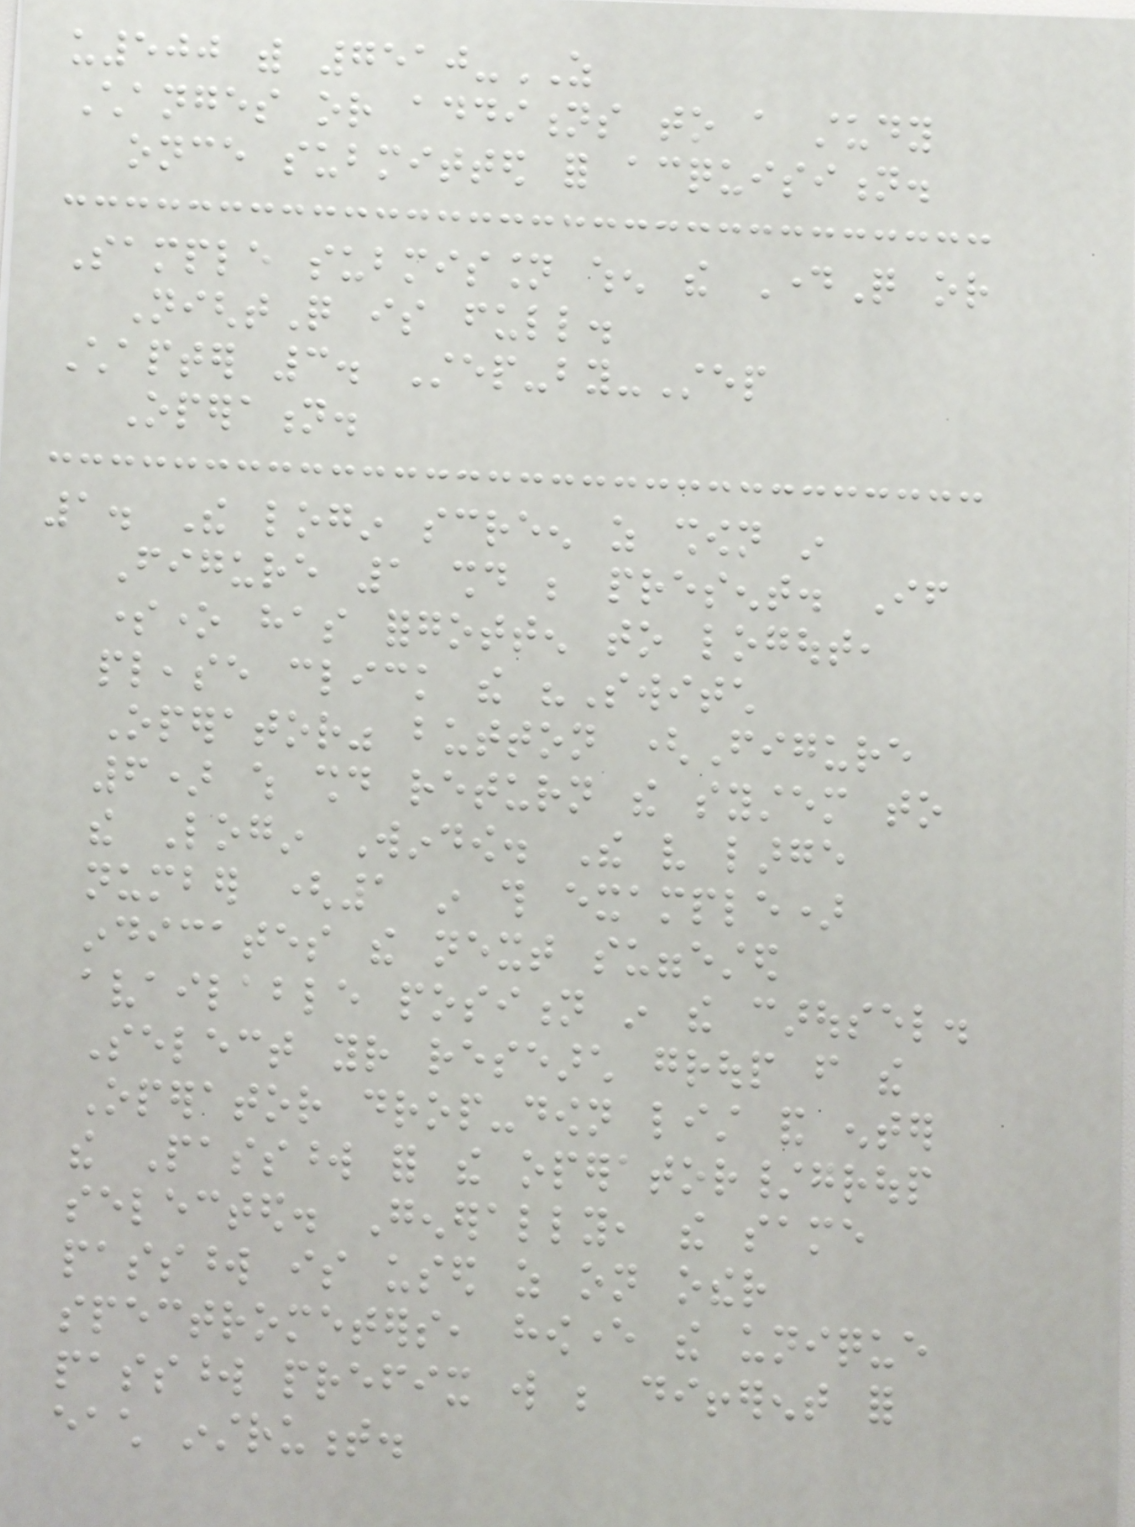u500 with 7510-AS
Changes or additions to a study
once submitted for acquisition.
Sample submission when the DayQ or
NightQ is full.
Chapter 3. Step-by-Step
Operation.
1. The login screen as shown in
Figure 1 should be present. If
someone has forgotten to logout,
please click the "Switch
Operator" button (Figure
6) which should return the system to
the Login Window. The very large
number (1 in this example)
indicates the next suggested
available position in the carousel.
Select your research group from the
Operator drop-down list and enter
the Password for the operator/group
selected. Generally, the same
password is used as on other
spectrometers, however the unique
password prefix will be different for
each instrument.
